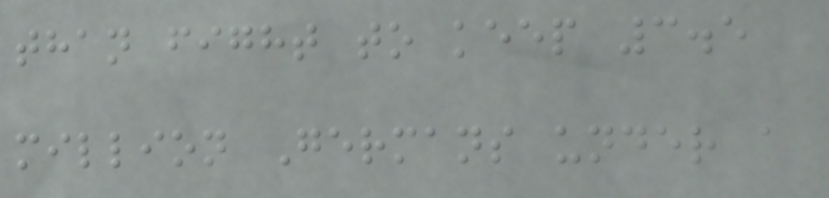than fight to keep 3.5
million Germans under a
